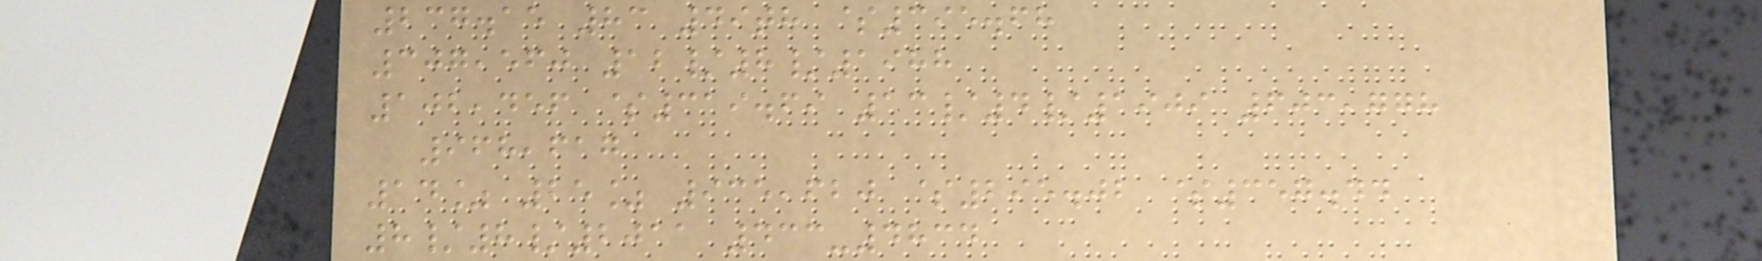237.15 83 49th $395.68
307,560 12/8/1988
102,456 $319.69 13/4/1909 603,778
968,617
14% 25% 935,620 $295.02 $357.44
8/8/2011 433-4834
